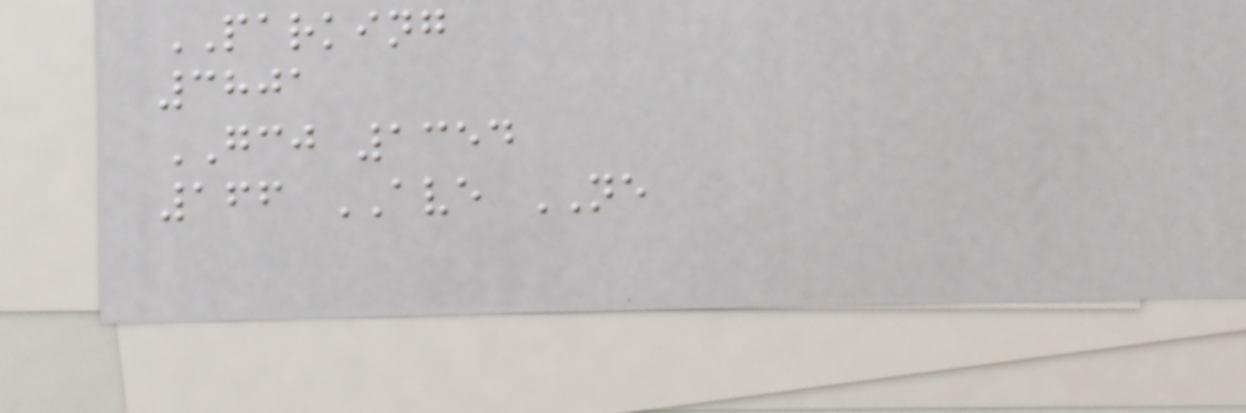PARKING
3801
GCJ 1354
166 AVE NE
